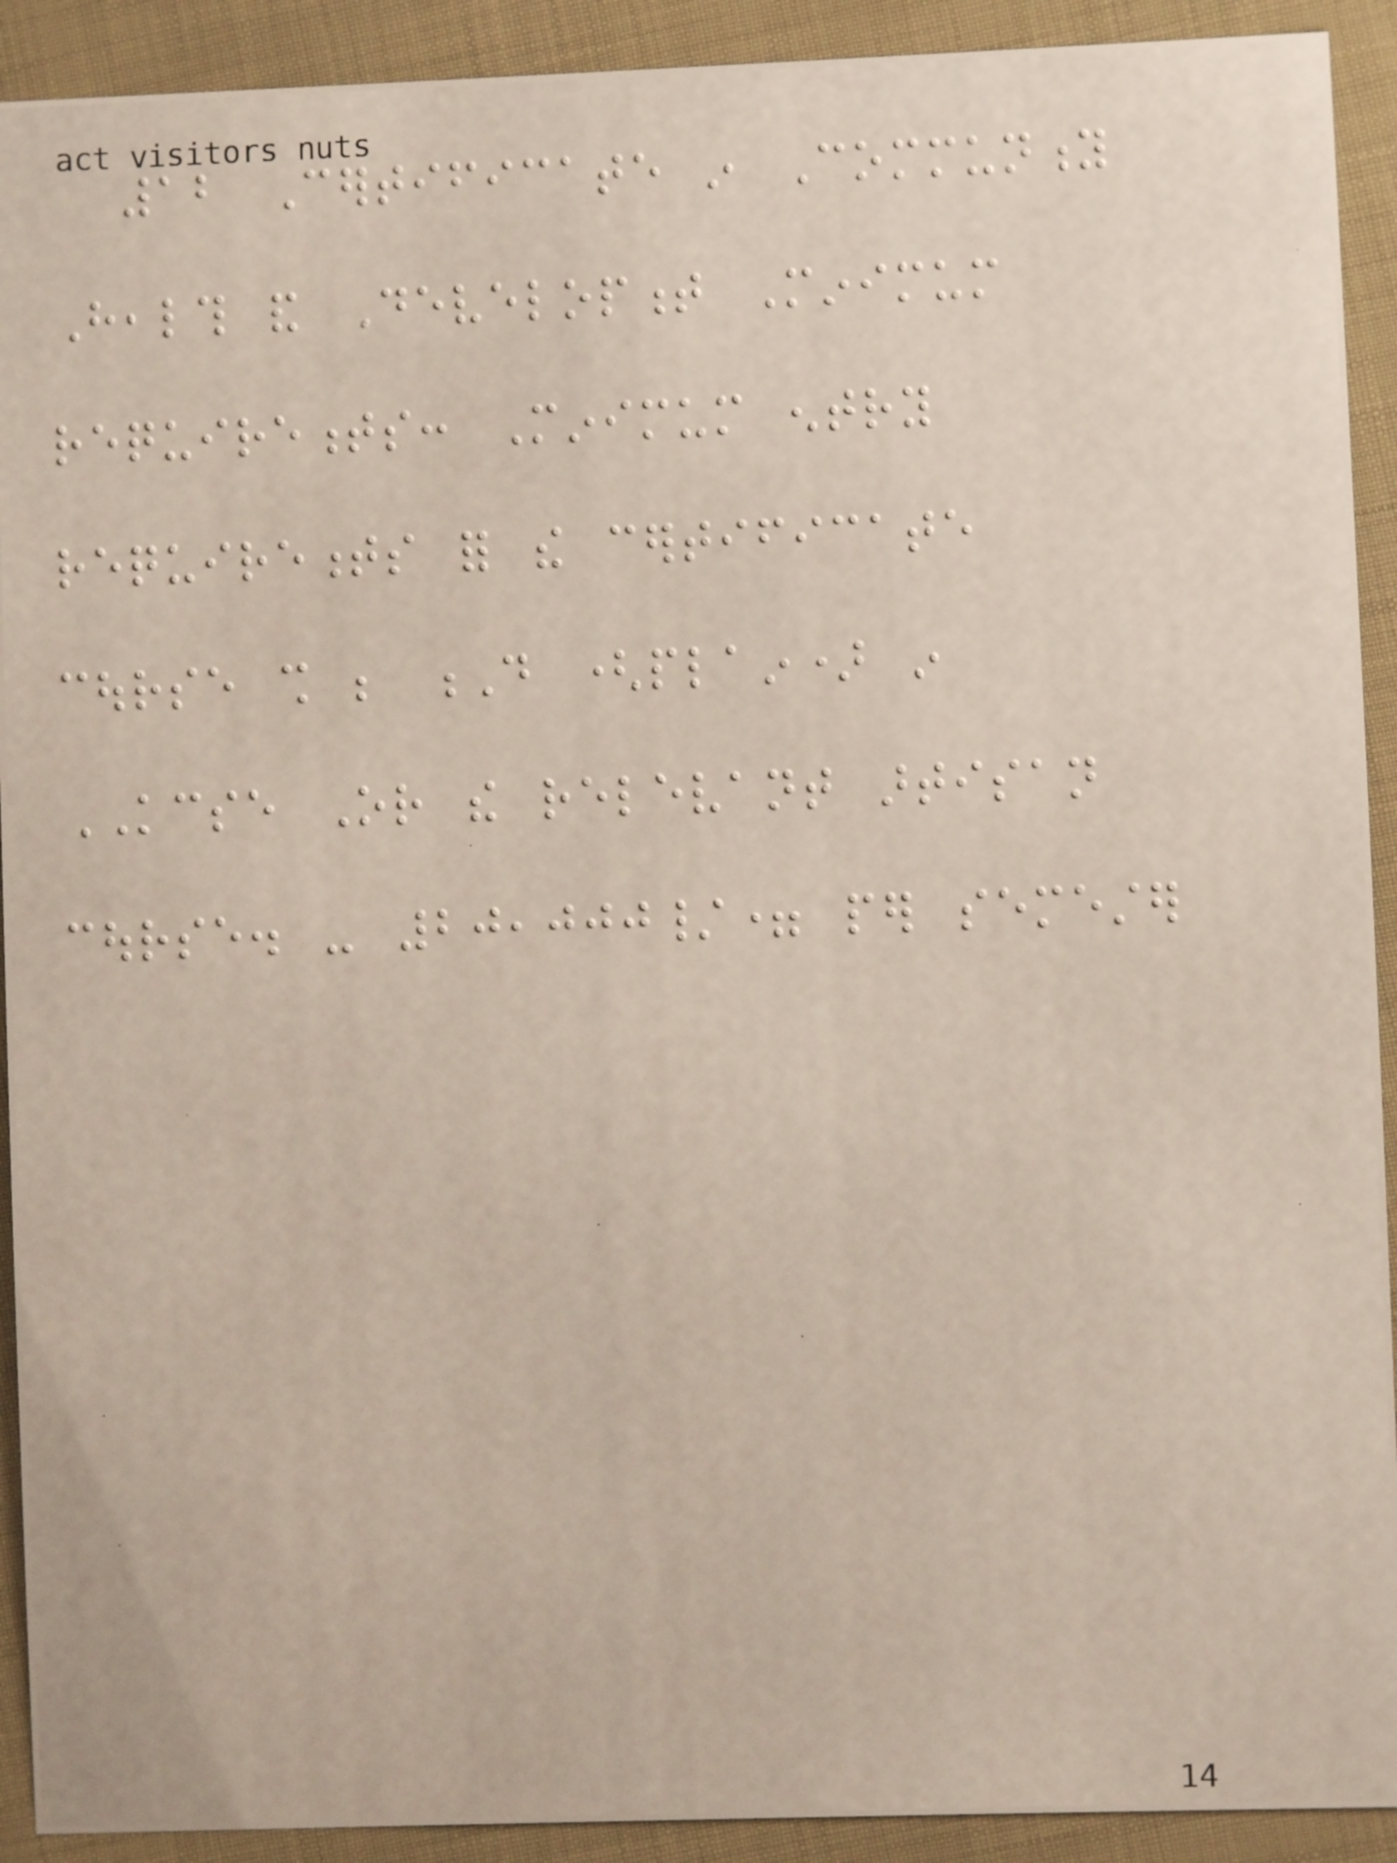12 Certificate in Community
Health and Development Minimum
requirements: Minimum entry
requirements for the certificate
course shall be D (plain) in
KCSE Or the relevant artisan
course. - 20,000/= per semester
